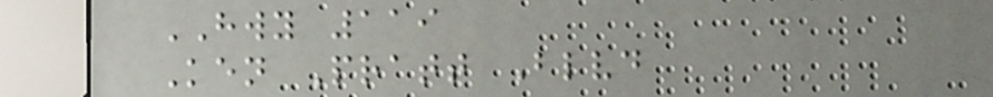HWY 119
Ken Pratt Blvd
